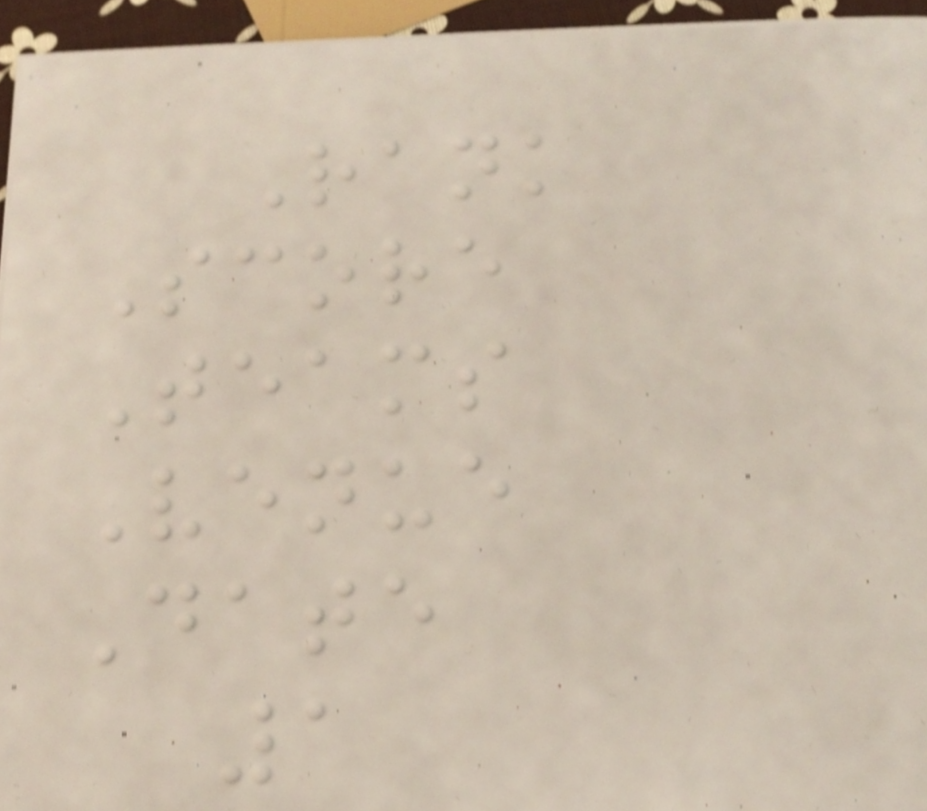Rank
Score
Teams
Venue
Date
1
